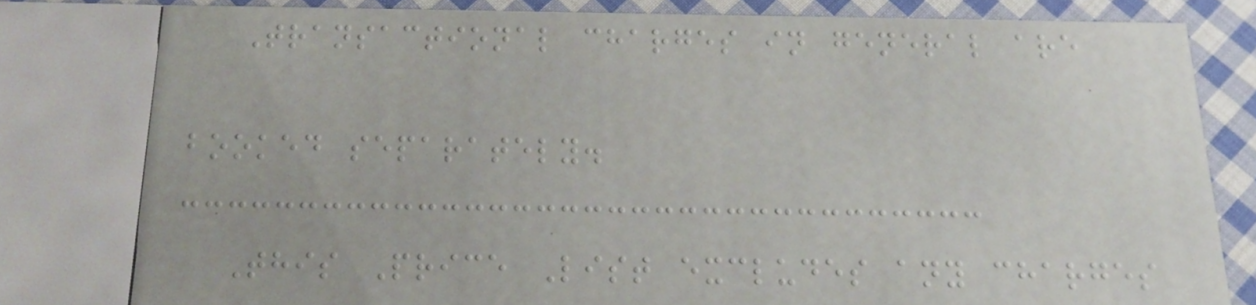Transactional charges in general are
booked separately.
This Price List excludes any charges
